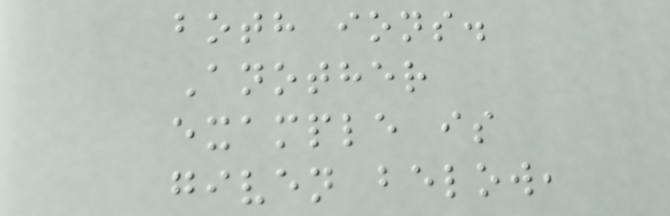both ions.
Another
example is
given below,
